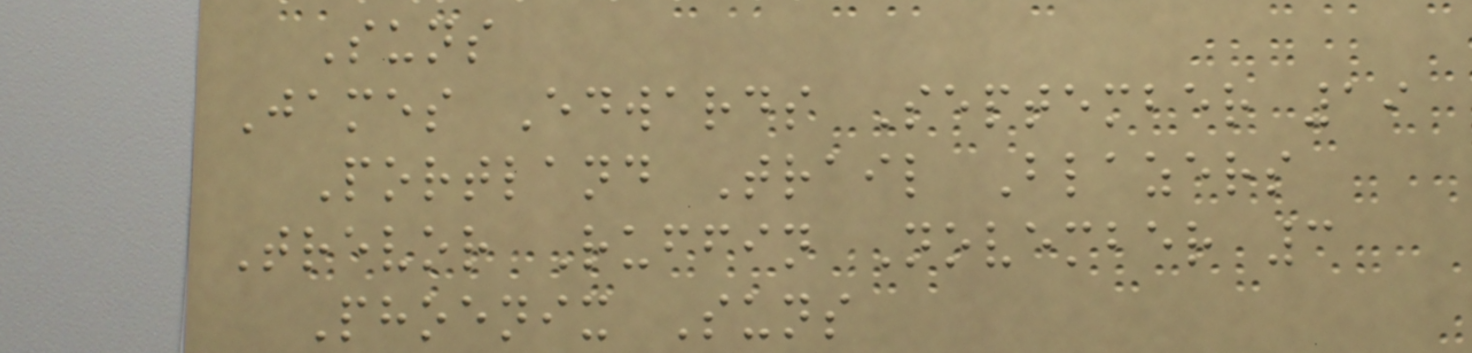Suns
James Edwards September 19
Portland Trail Blazers
Trevor Ruffin November 3
Phoenix Suns
